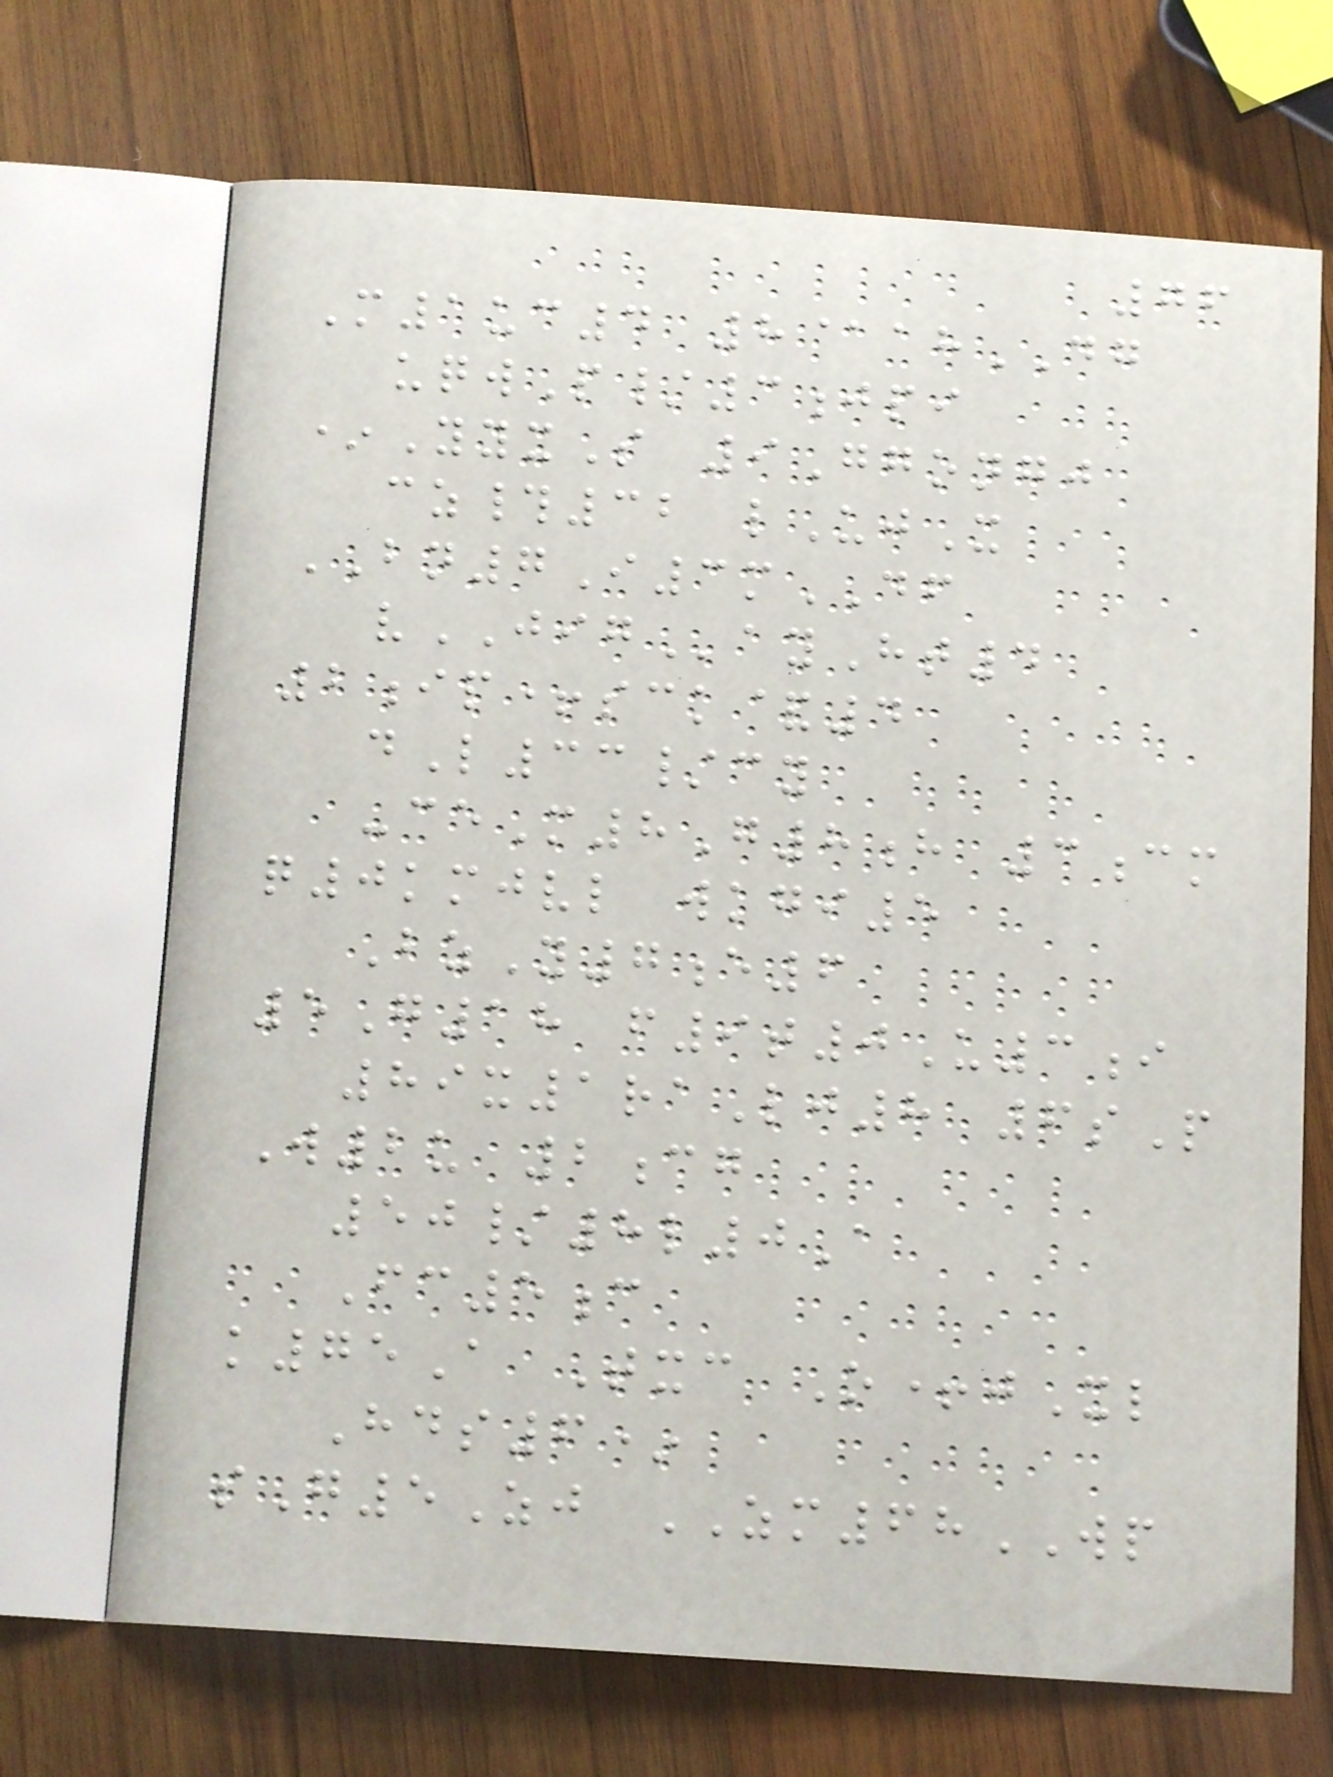76
M1uc4 8@ahDG
uqwP/3jpi
*YyxS 9Ggongj
cz#32 lUjX
BN7I3mDF
vJIGayHt4
2ip+sck&4
dL33/cy
-ceM8G8h 3cm
q0kmjvl wkgi5
BzY7e6
5G18 f9t0U3i
89x1raLj8 6sP
W2u 2cg
50/8l0A
Fc5c
k75A Txc O+jXl
Hds6*
sG5Zj ZM68WP
